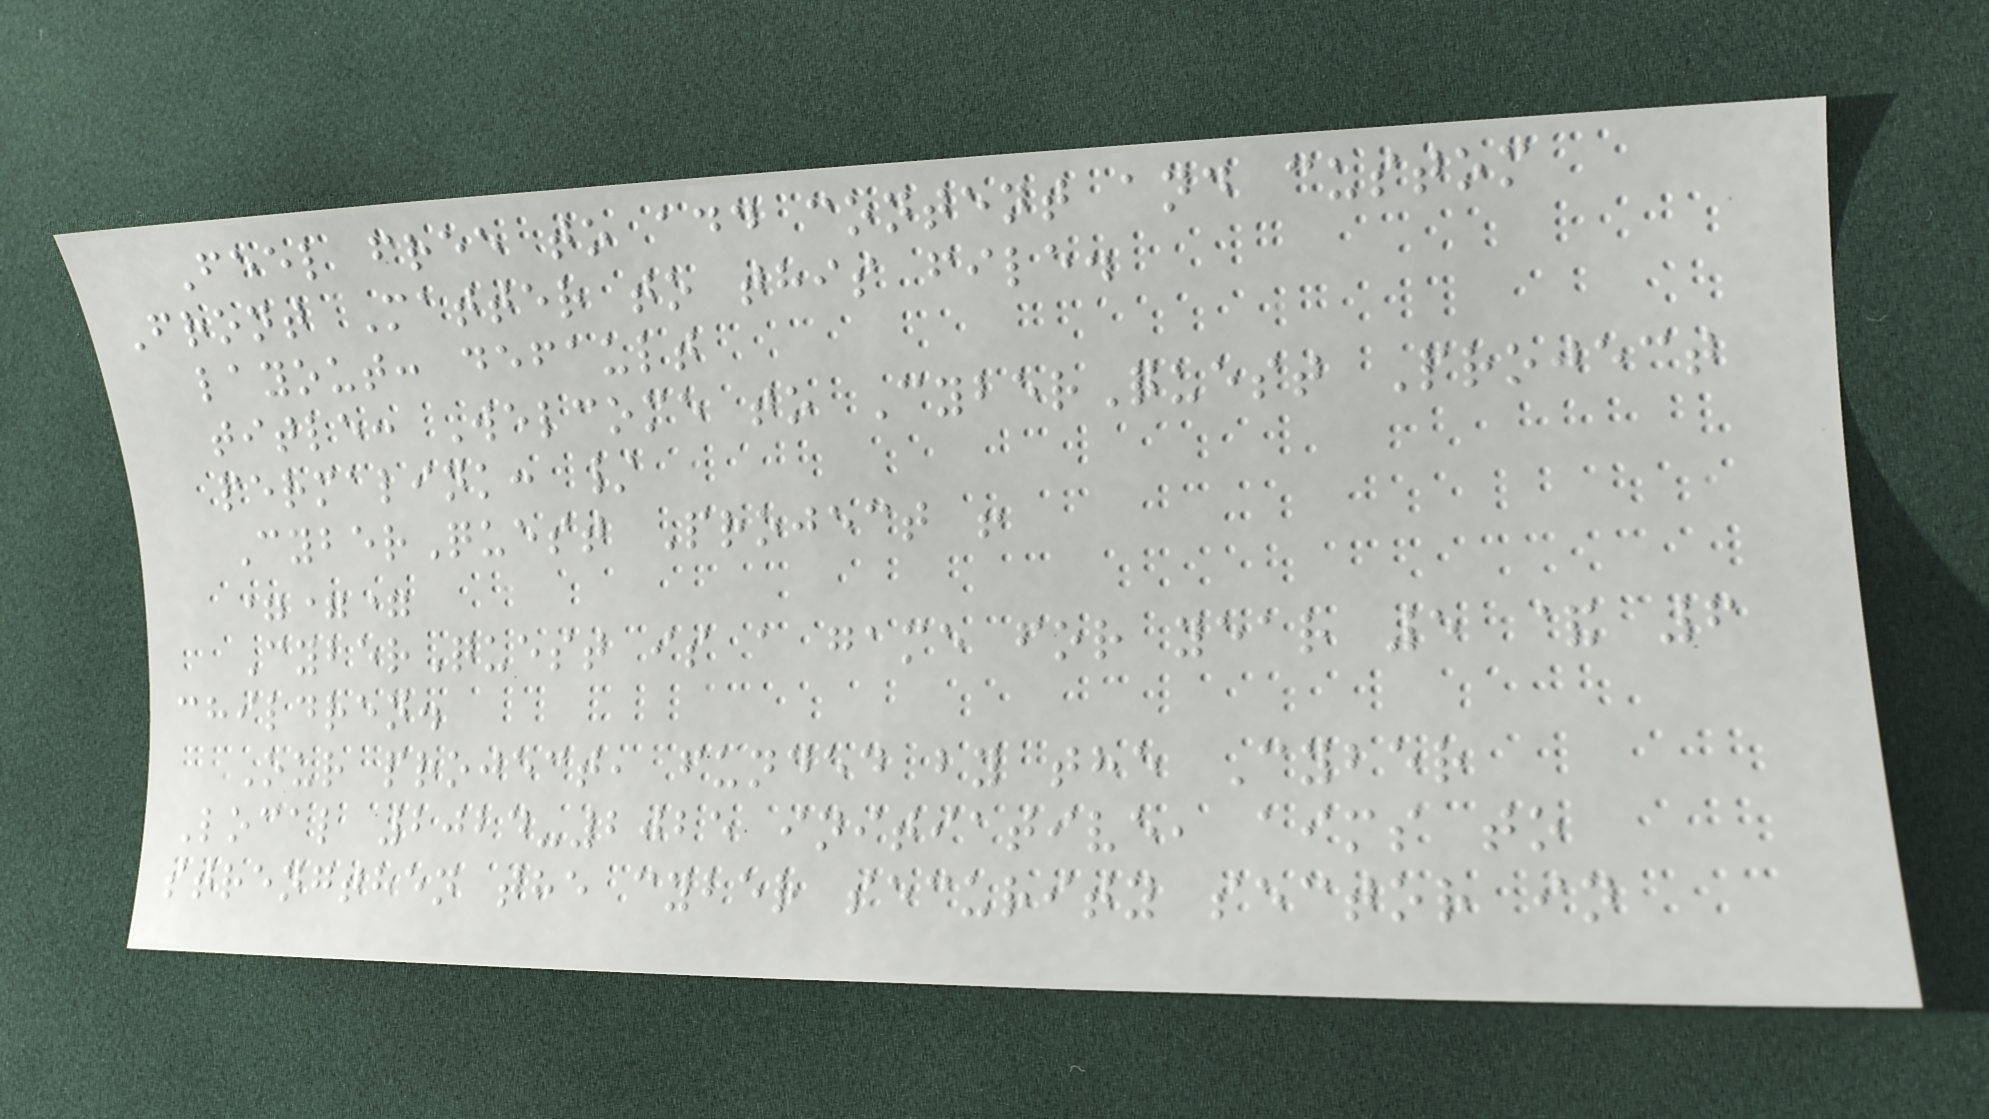Feel free to add content and custom
Front Matter to this file.
layout: default
title: Welcome to CyberQuest Project
permalink: /
CyberQuest Project !
===
CyberQuest is a game for year 5 & 6
children.
Our project, funded by the Cyber
Local 2024-2025 initiative, aims to
strengthen the cyber security sector in
